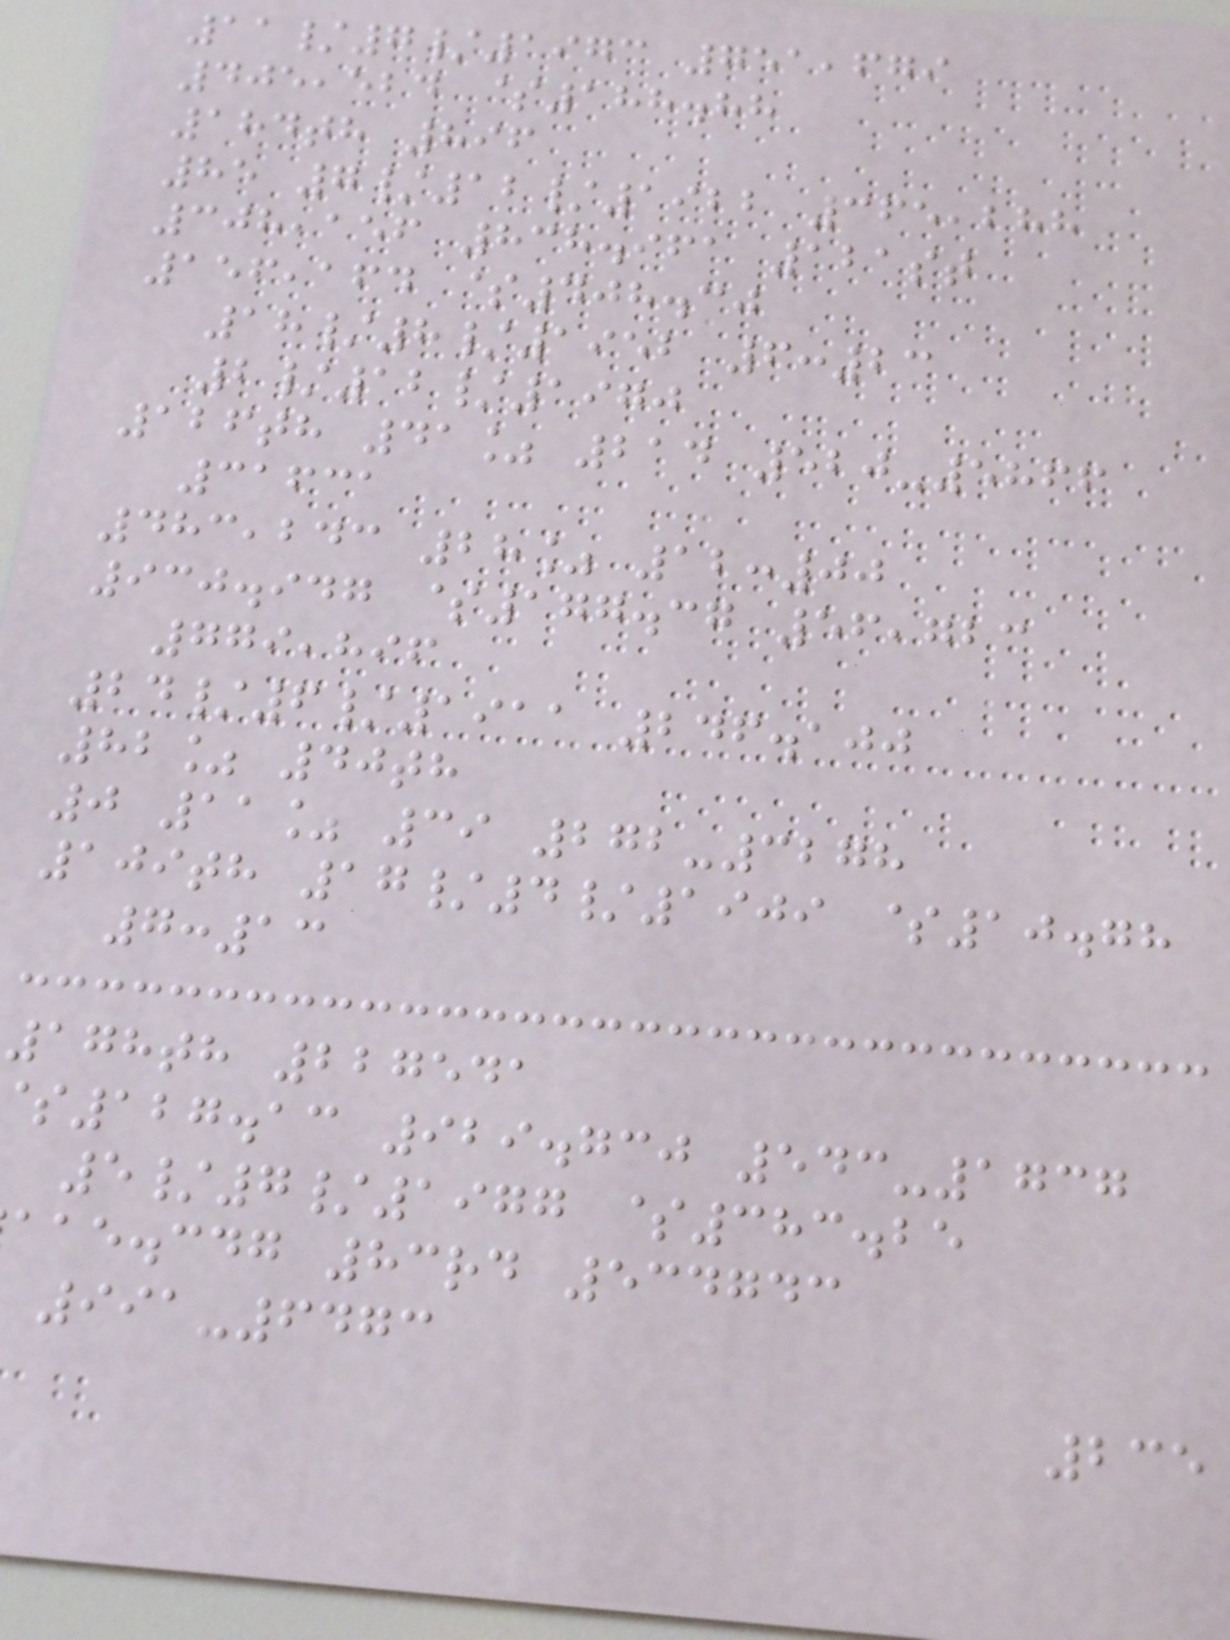11/7/1973 751,679
405,524 $188.88
184th 896
85 7/12/1922 365,288
308,156 838.961 121st
156,164 $408.30
18/8/1952 6:23
2/12/1970
126th 41% 214 520-5866
31631
483,243 28% 12:00
930.947 $177.37 56,723
779,896
24/6/1911 246.100
82% 40th
0 11% 39 272-3278
109th 17/4/1909 $10.78
7:13
178th 227541
127.13 929.730 543-1737
5/7/1977 $383.25
aae.cdg 83rd 534743
991-6473
235
